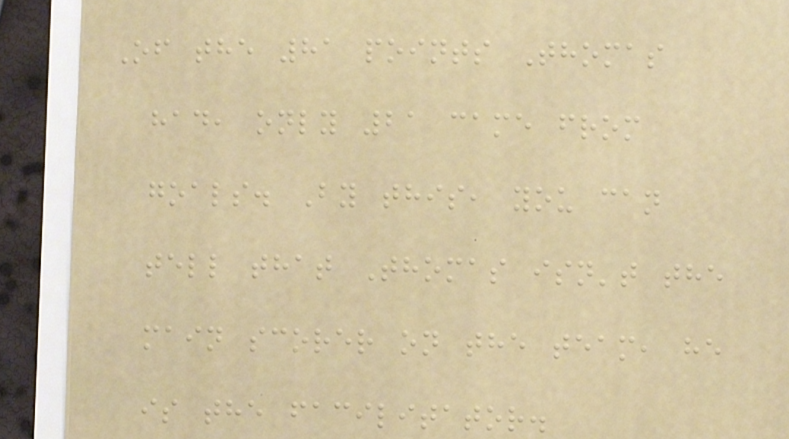Of the 81 points Thomas
had, only 21 came from
goals. By this, you can
tell that Thomas isn't the
main scorer on the team, he
is the facilitator.
